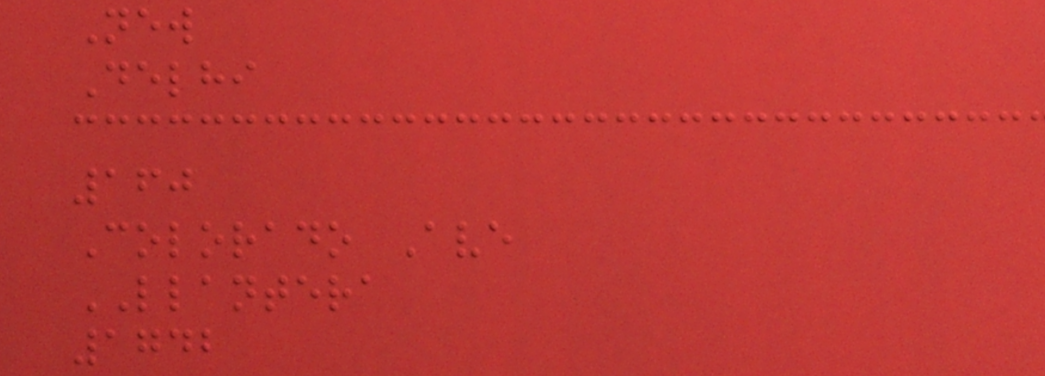New
Delhi
160
Colorado Ave
LLANTERA
1742
